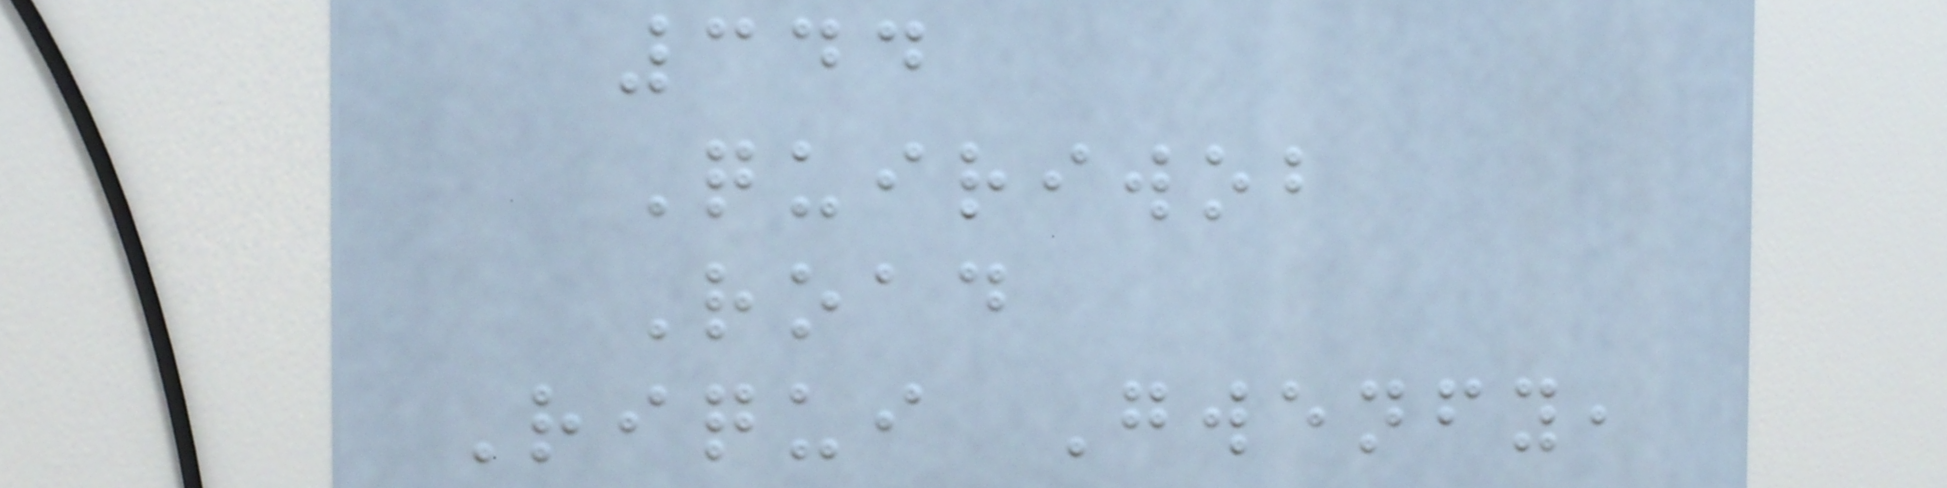344
Quiriwob
Road
Riqui Gwenfy,
